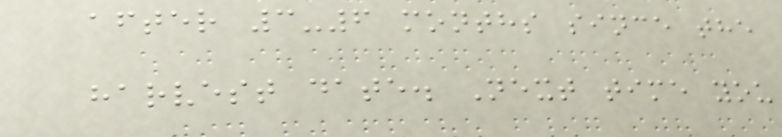after 3-6 months since the
harvest date. Next time you
